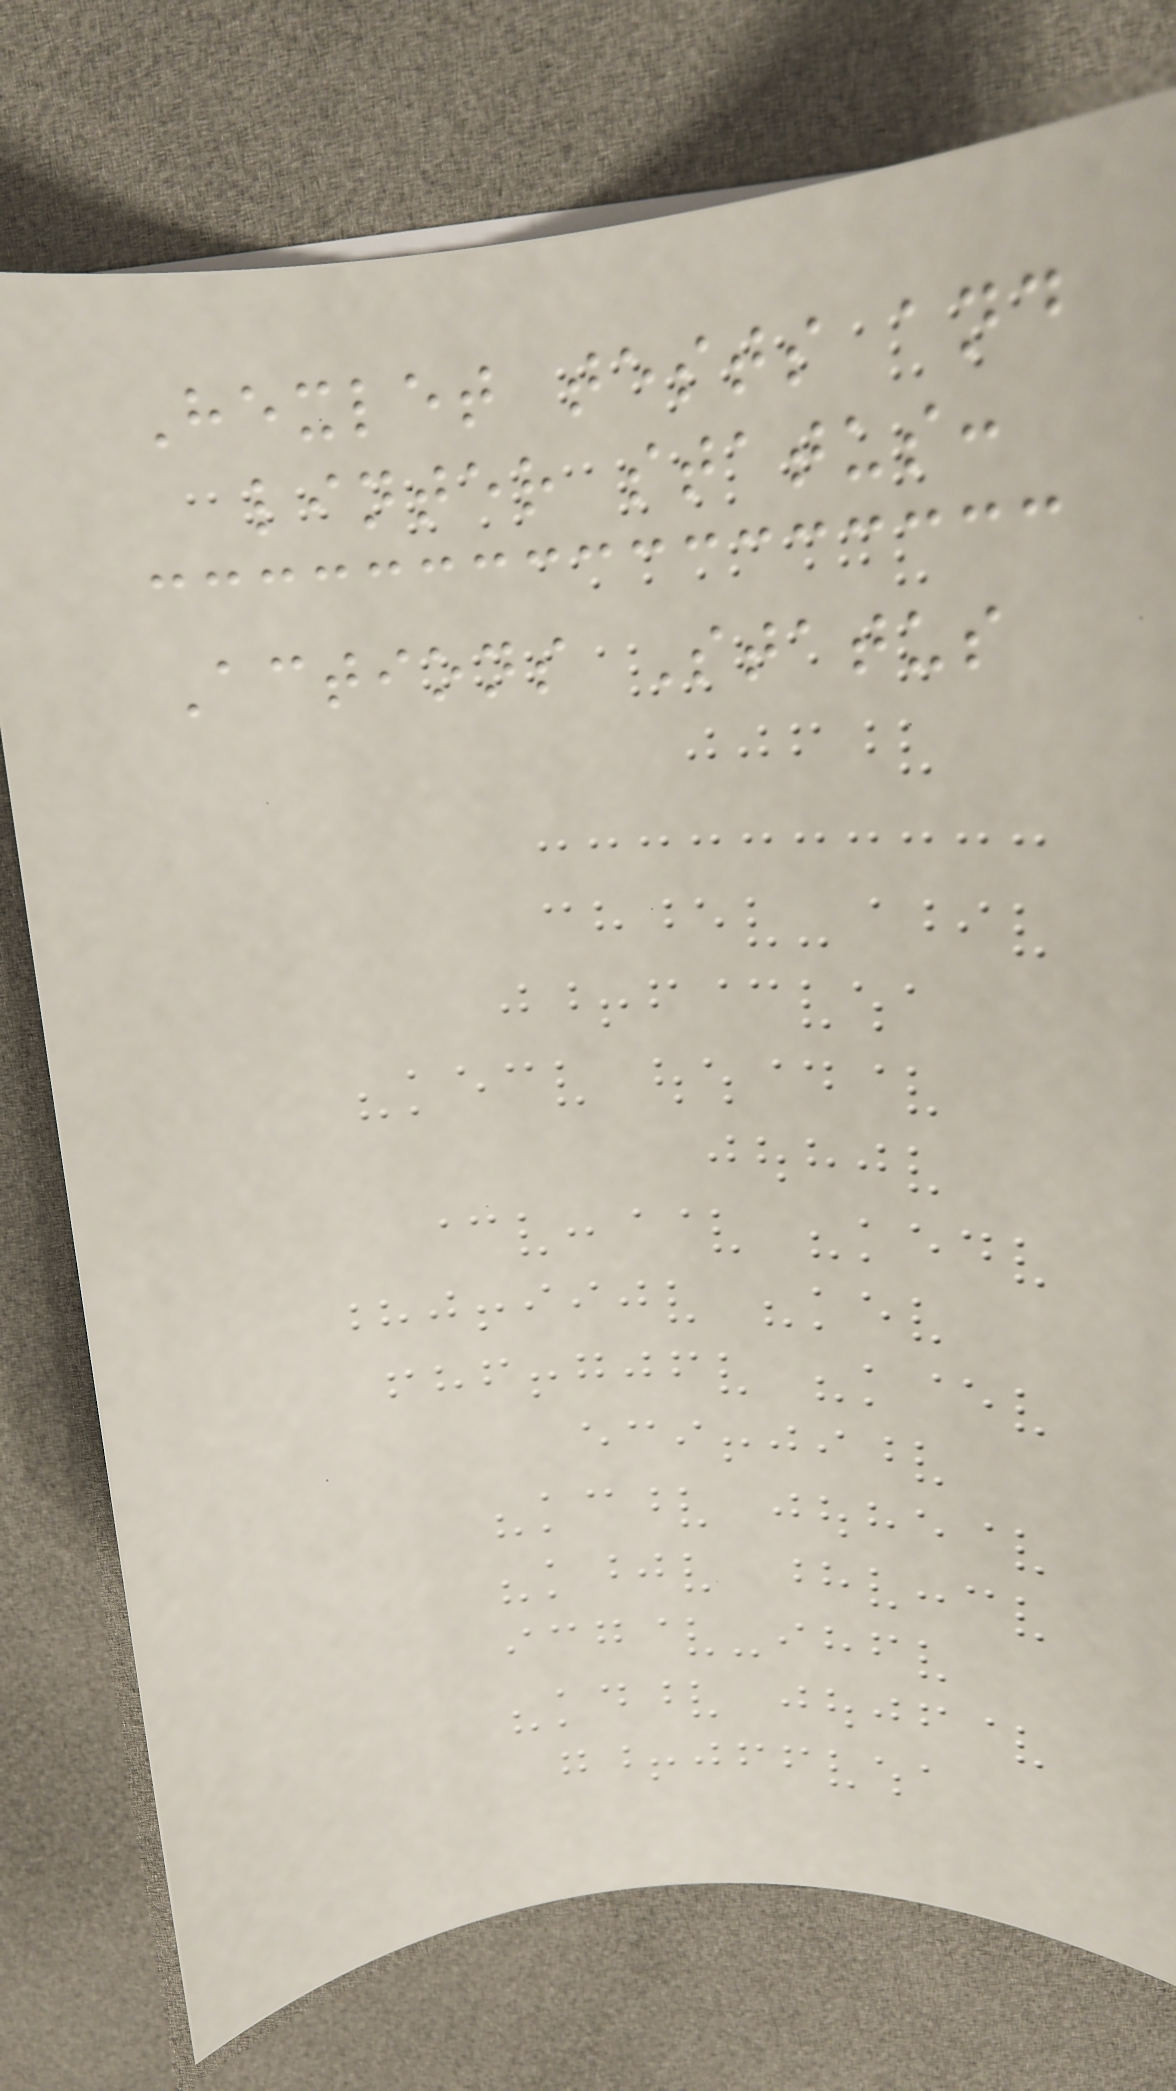Hexlet tests and
linter status:
Actions Status
